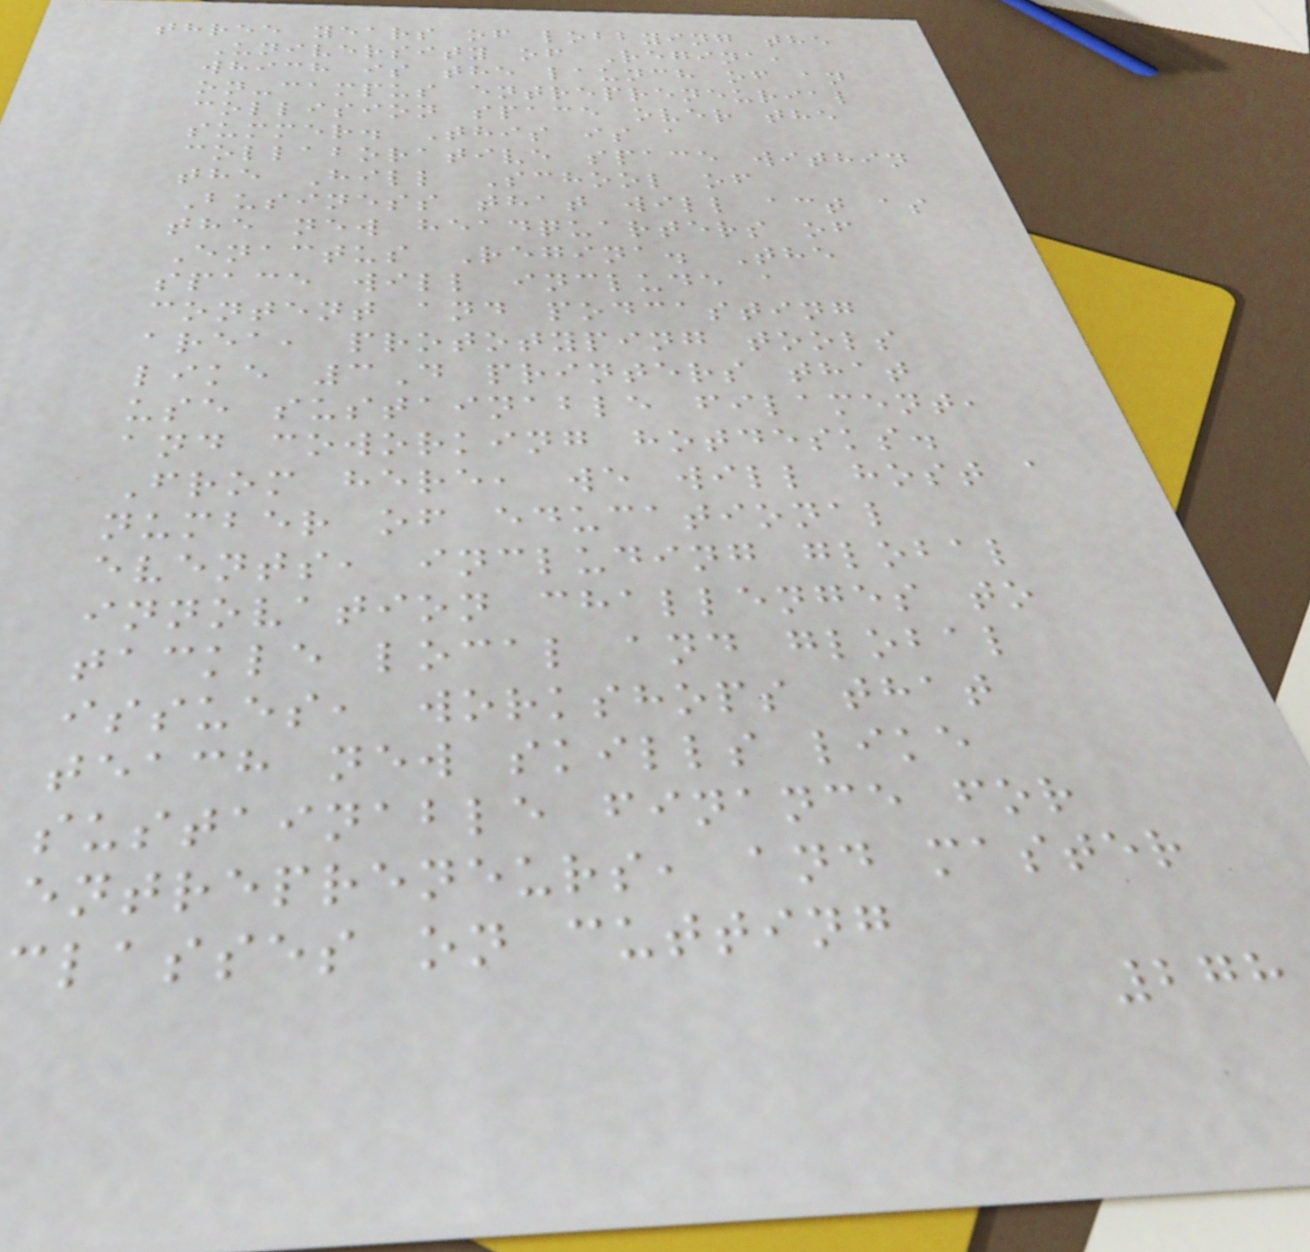three years of lobbying the
University of Regina,
which is the launch of an
on-campus entrepreneurial
collision space over the
summer. This is a
collaborative space within
the Hill School of
Business that will act as
the new headquarters of
Enactus Regina. The
space will include a
content and podcasting
area, prototyping tools
like 3D printers that
use sustainable filament,
and coworking hotdesks.
From here, we will host a
number of educational
events, including global
innovation challenges to
tackle local and global
issues, workshops that
teach new skills like
sustainable finance for
entrepreneurs, and master
classes on cutting
278
